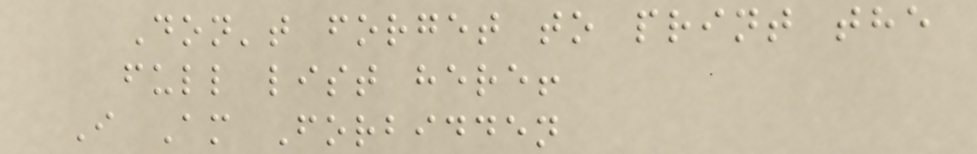Don't forget to print the
full list here!
I Am Forbidden
